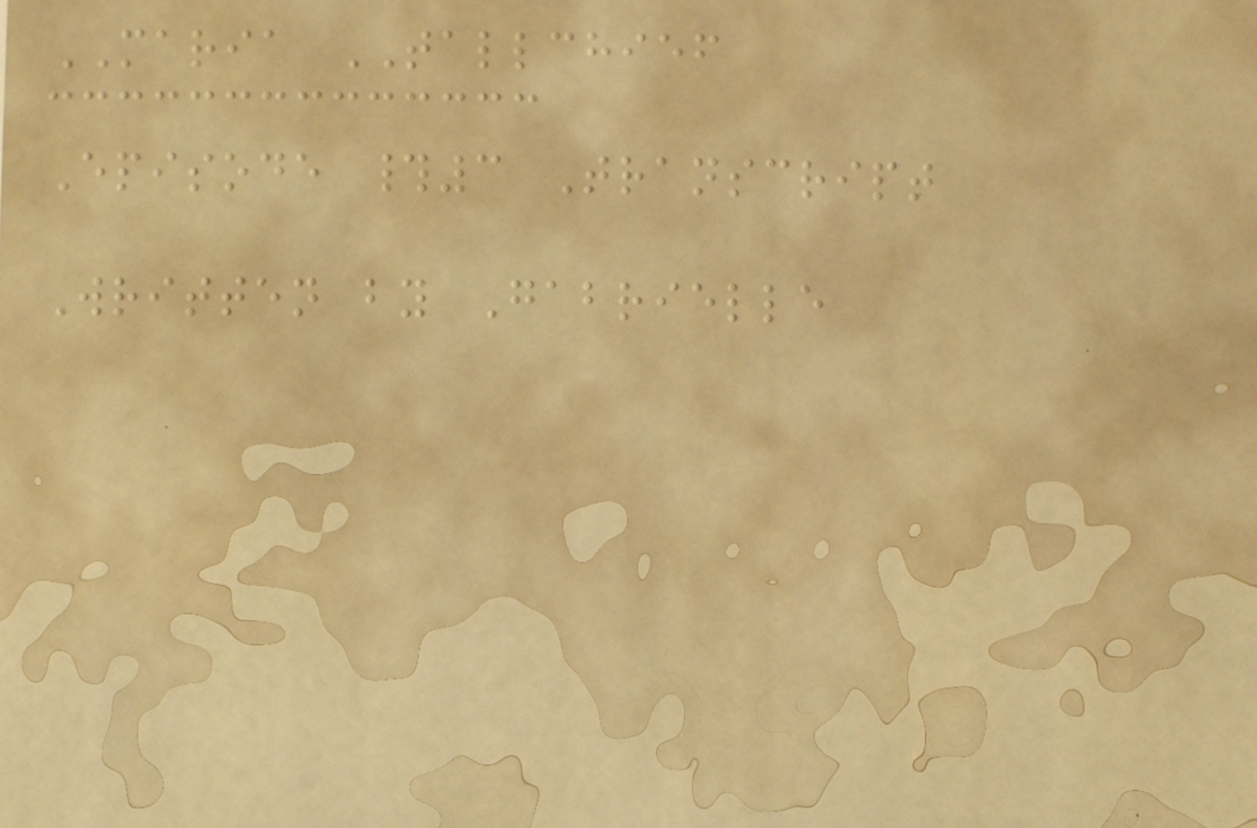MARIA TALLCHIEF
Episode #3 Transcript
Written by Gabrielle
